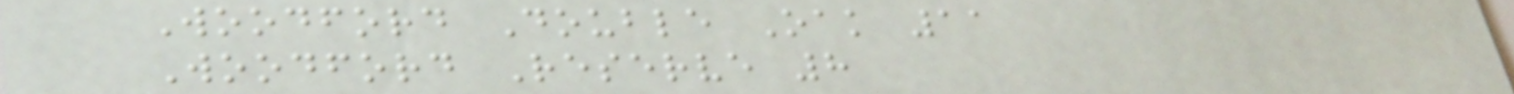Woodford Double Oak 11
Woodford Reserve 8
